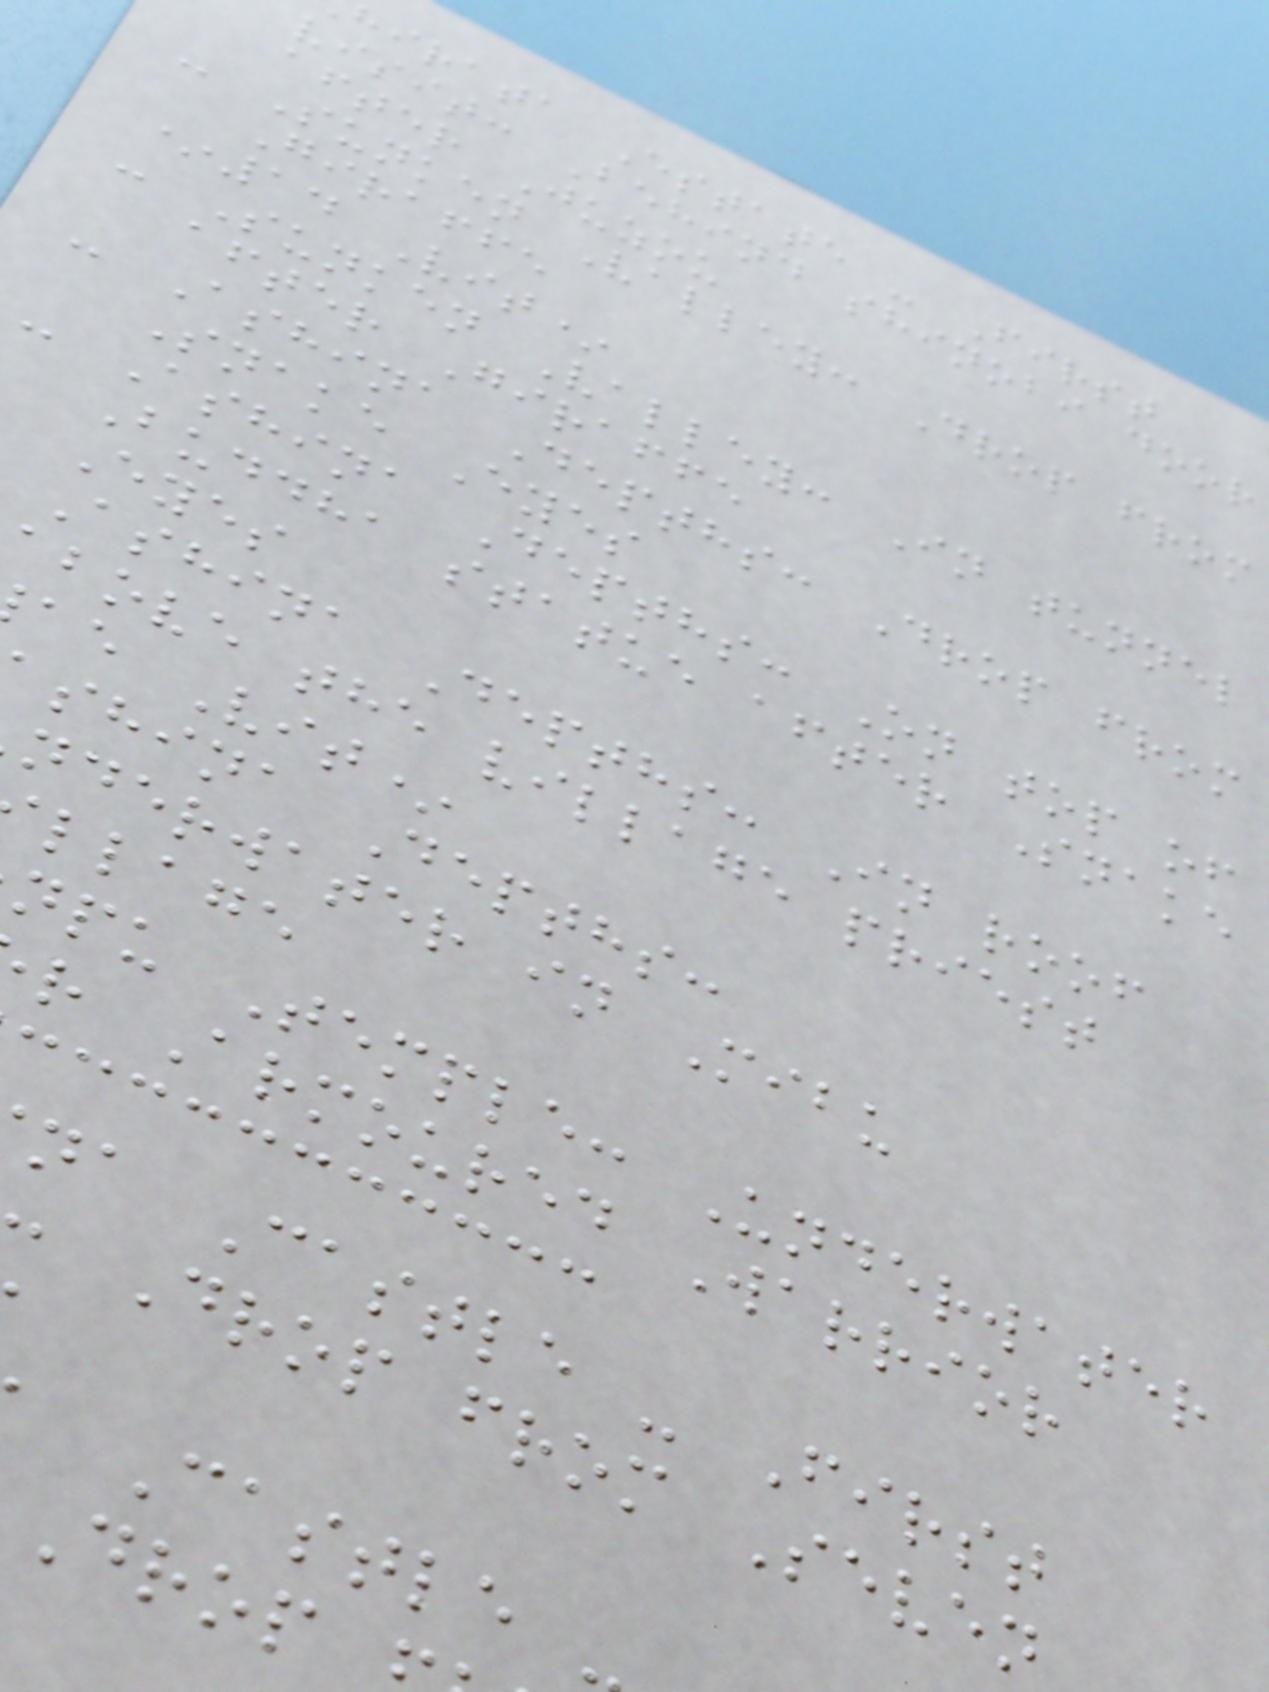hirata Estate - First
visit: Behind shinobi door
after Juzou
- Sunken Valley: Drop from
Giraffe
*14 Vit*
- Sunken Valley: In tunnel
after Giraffe
- Ashina Depths: Drop from
Snake Eyes
- Ashina Depths: On top of
Buddha statue after Snake
Eyes
Ashina Depths: In roof
above the village priest
ae Vit*
shina Depths:
nderwater in Mibu
llage
npu Temple: Underwater
r Armoured Warrior
na Castle - First
Drop from Seven
Castle
